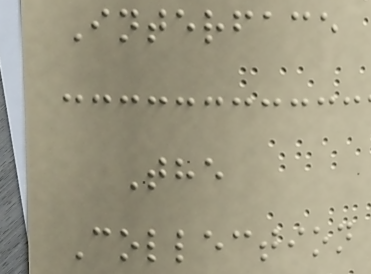Interface
The
Collection
